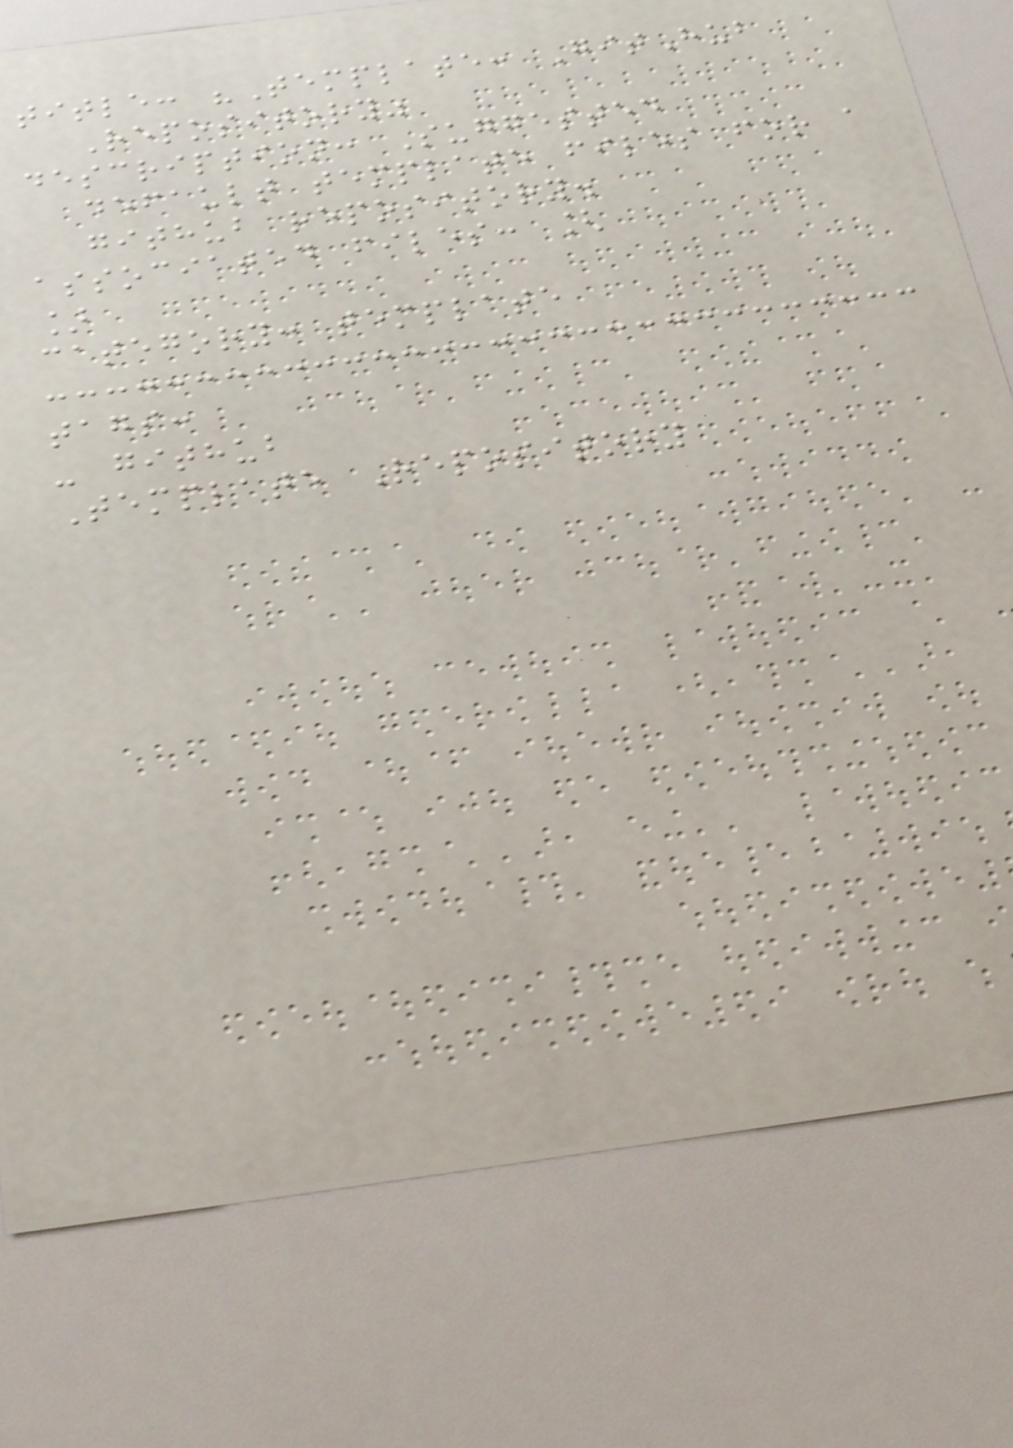title: "Template: GitHub
Repository"
description: Suggested
default template files for a
github repository.
associated files: [
]
category: template
tags:
- github
Template Repository
